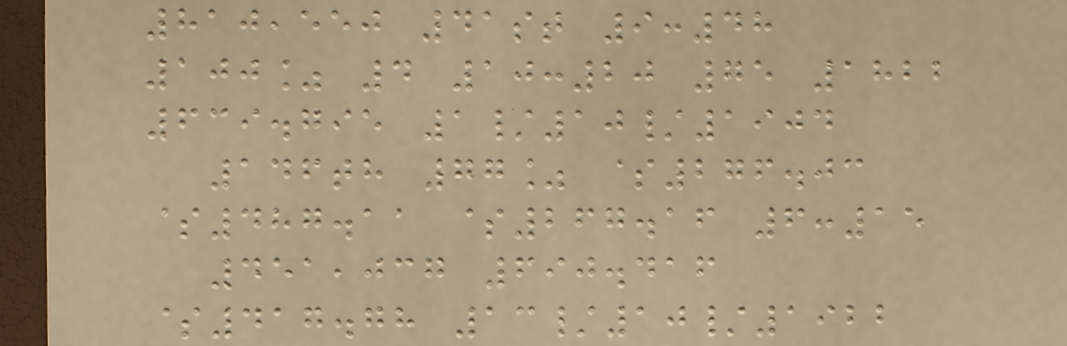810,550 41st 9:48
100% 4 10:20 75 1822
639.795 1/10/1904
146th 77% $276.03
$487.11 $267.16 6:15
451,037 690.416
$417.78 13/10/1922
